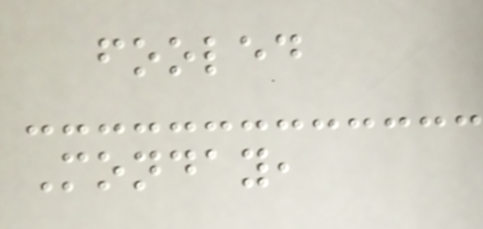fooled
Monday,
